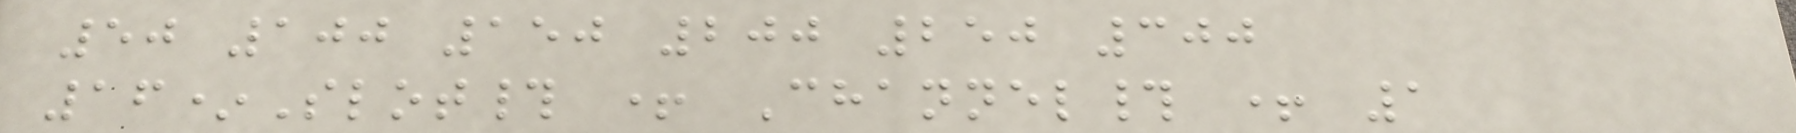50 100 150 200 250 300
16*Slot# + Channel# + 1
